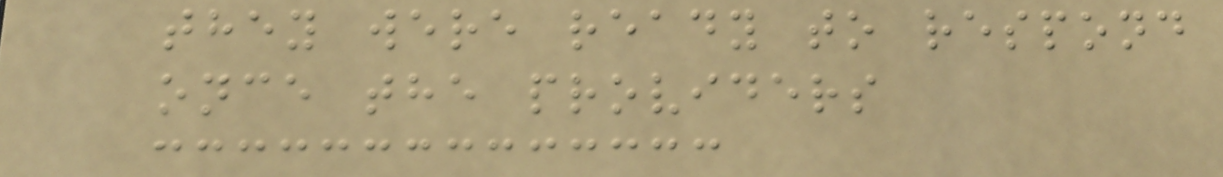they were ready to respond
once the providers
